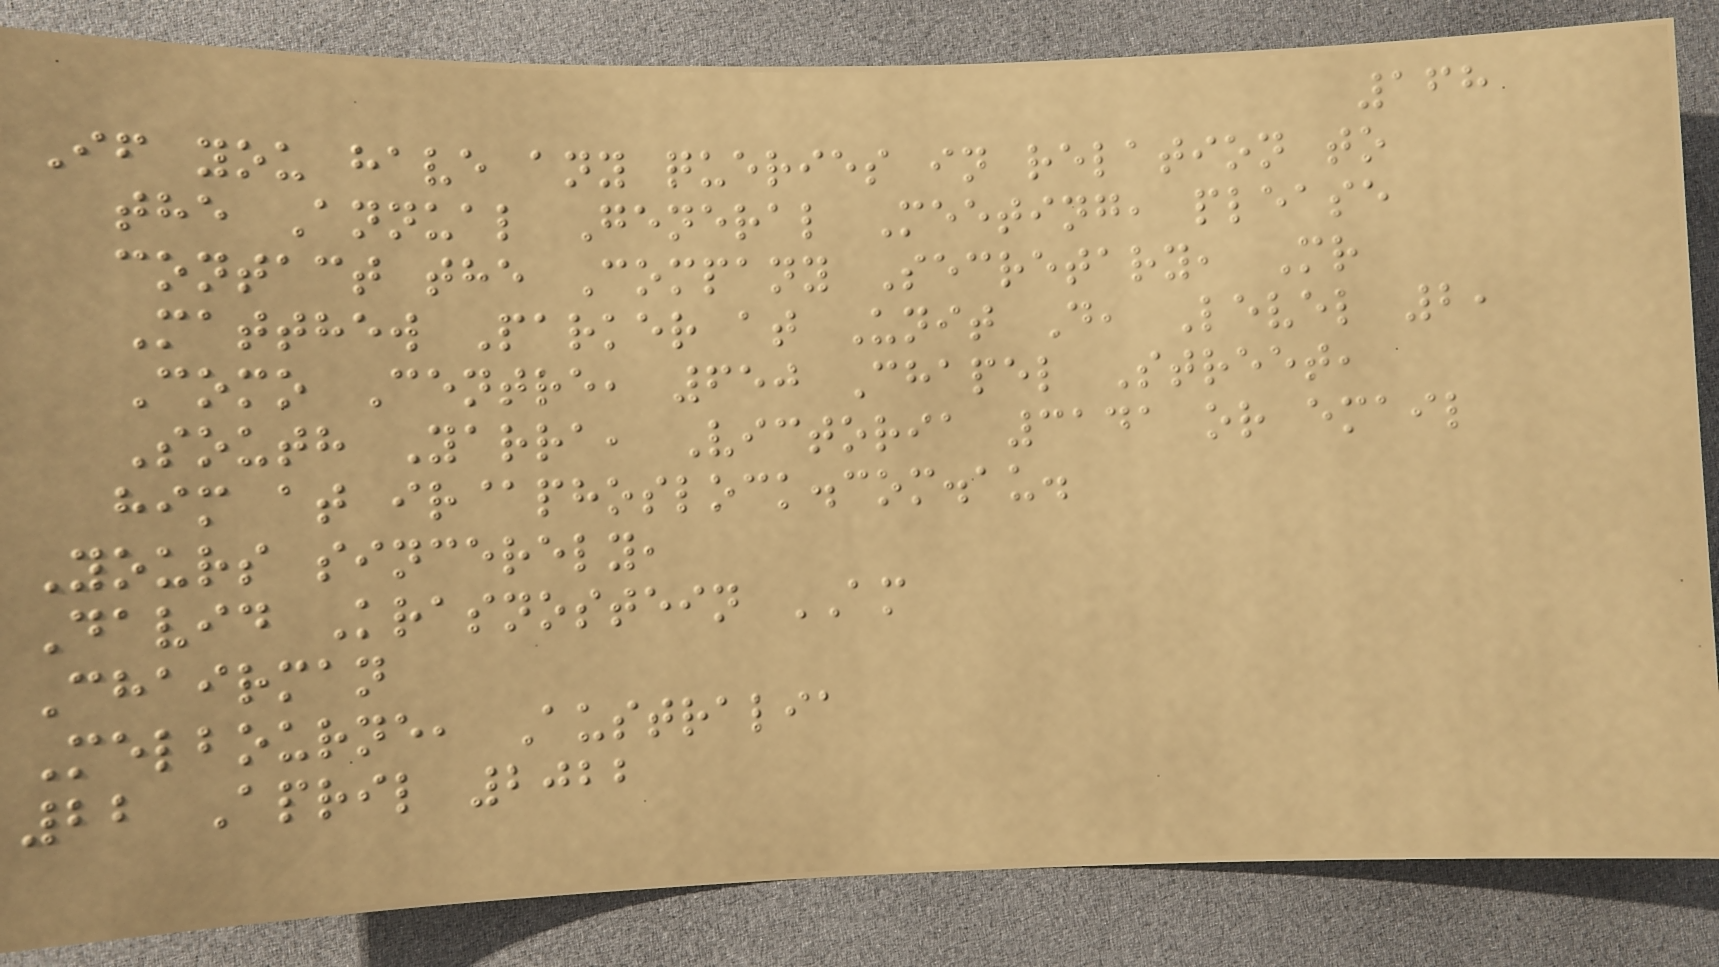168
If you have any queries in relation to
the Annual General Meeting, please
contact the Company Secretary, Mr
Matthew Parker at Unit D, Level 2,
Como Centre, 650 Chapel Street,
South Yarra, Victoria 3141 or email
him at ir@phoslock.com.au.
Yours sincerely,
David Krasnostein AM
Chairman
Melbourne, Australia
22 April 2022
